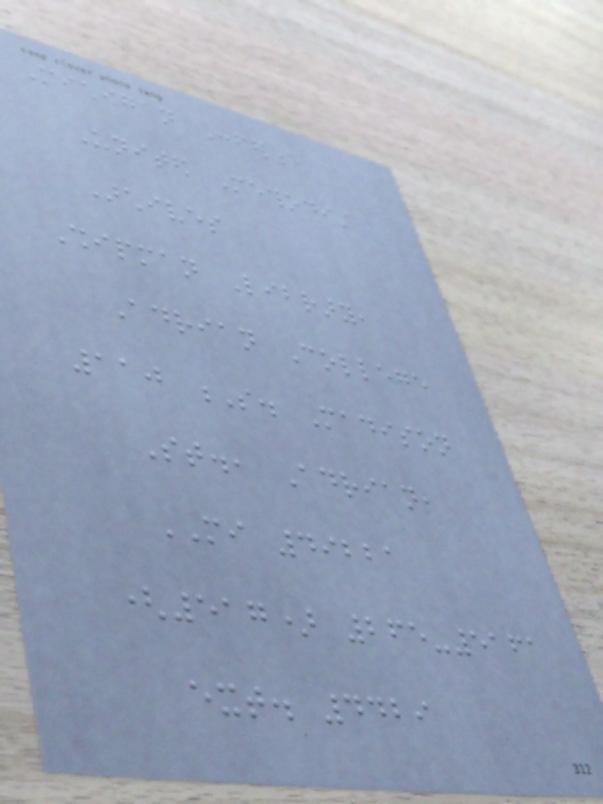Michigan Conference
United Methodist
Archives
Shipman Library,
Adrian College
110 S. Madison
St., Adrian,
MI 49221
(517) 265-5161
ext. 4429
